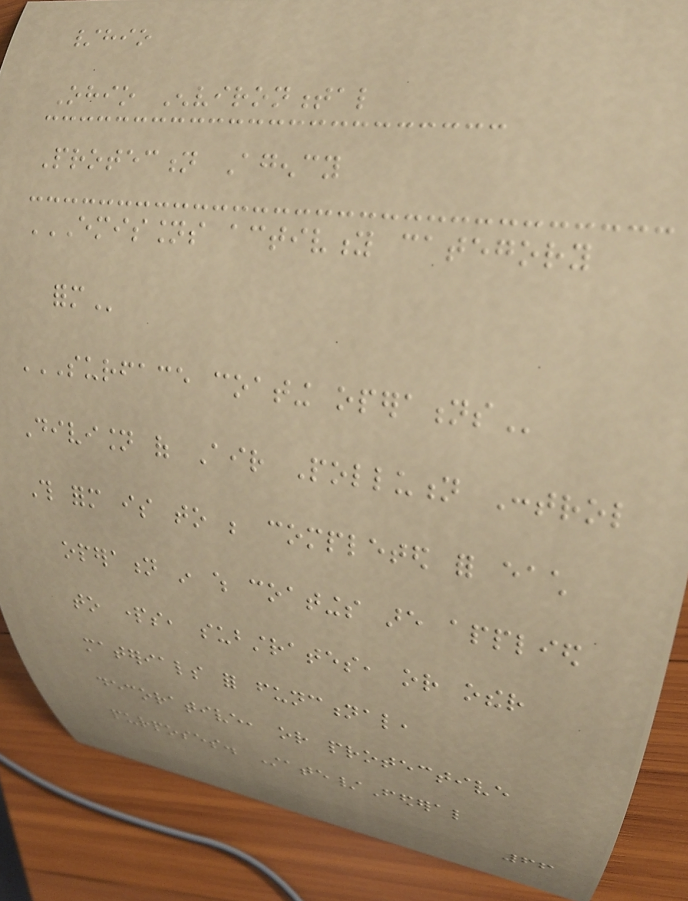/hio
Ohio Environmental
Protection Agency
EMISSIONS ACTIVITY CATEGORY
FORM
SURFACE COATING OPERATIONS
Division of Air Pollution Control
This form is to be completed for each
operation in which coatings are applied
to parts, substrates, or other
materials for functional,
decorative, or protective
purposes. State/Federal
66
